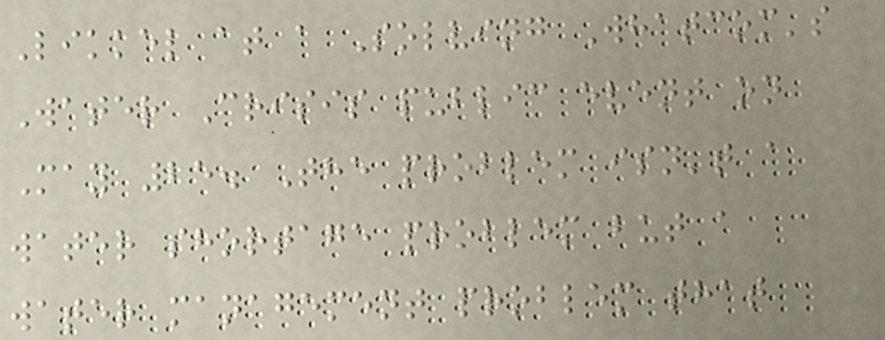Likkel at a Solving Whatcom's
Water Crisis public event on
May 25. The problem isn't a
water shortage problem but a
water management problem that
